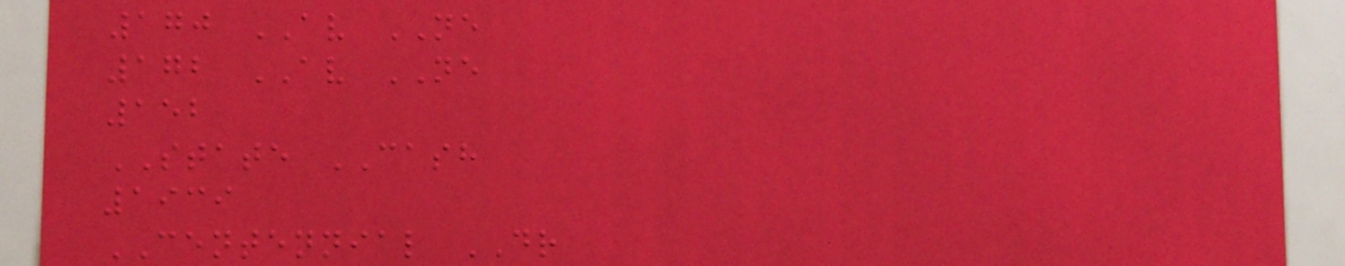170 AV NE
172 AV NE
152
STATE CASH
1939
CENTENNIAL DR
